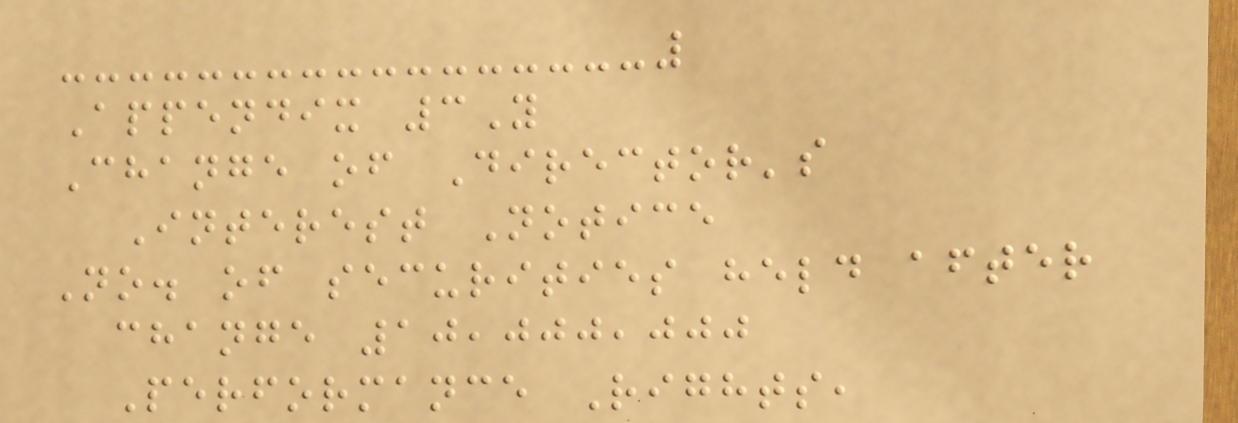Appendix 3Y
Change of Director's
Interest Notice
No. of securities held after
change 10,000,000
Performance Rights,
